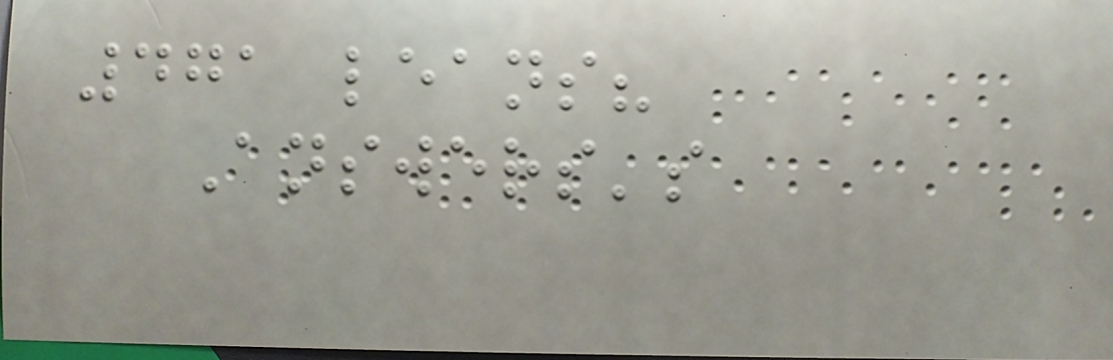471 leans?
Answers's
